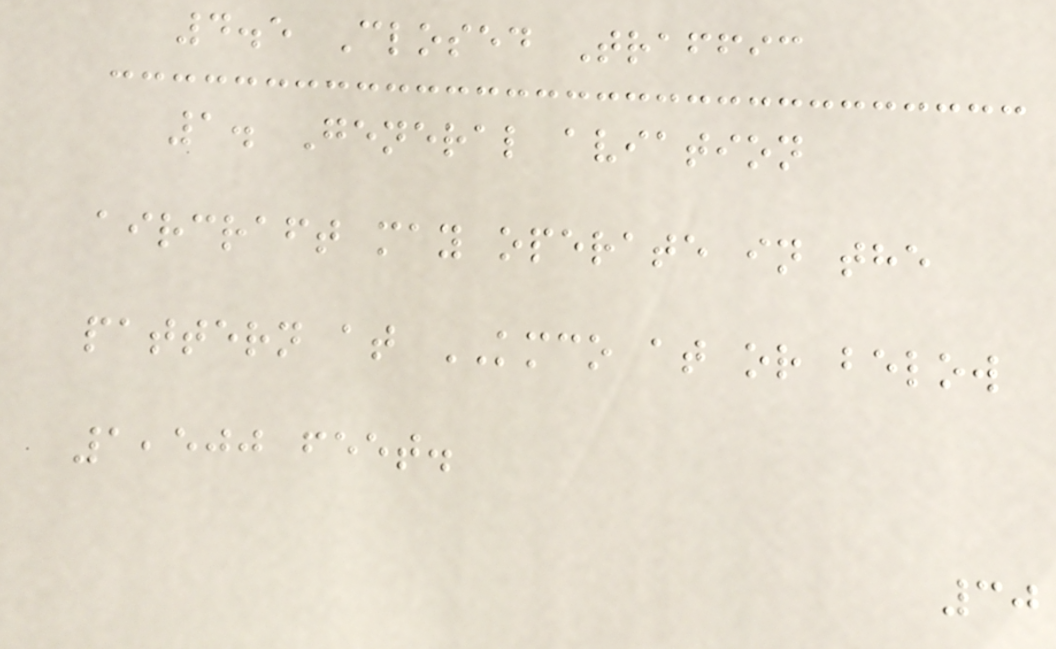4.5 Closed Traffic
1. General aviation
aircraft may operate in the
pattern at KMCO at or below
1,500 feet.
30
